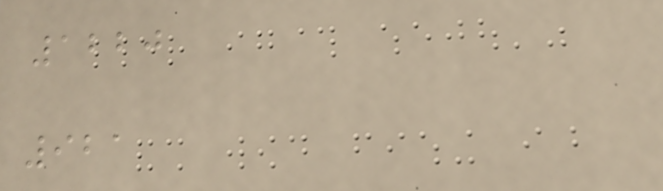1220
921
